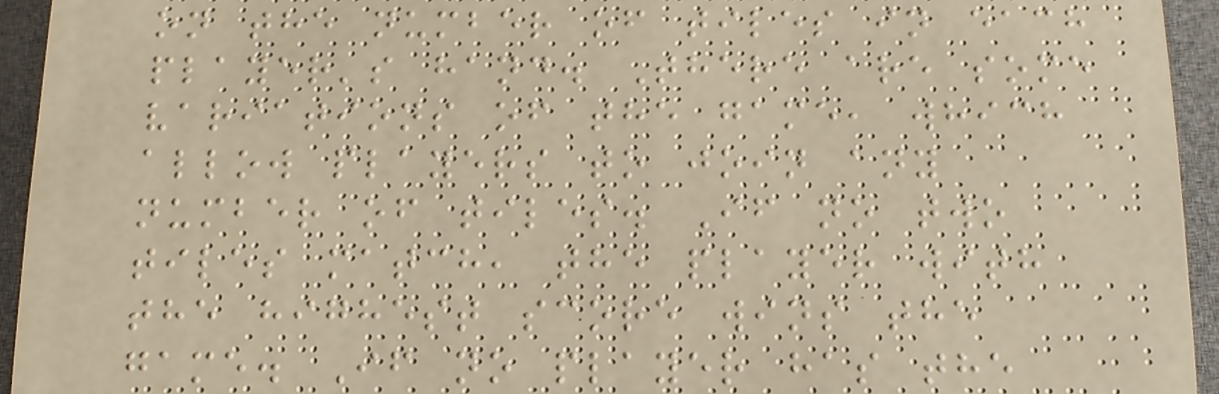on the number of tiles in each
player's hand. There are some
variations of the game, which
allow players to join any
number of tiles. If no two
tiles match, the player with
the highest score wins the
game. If no player has the
